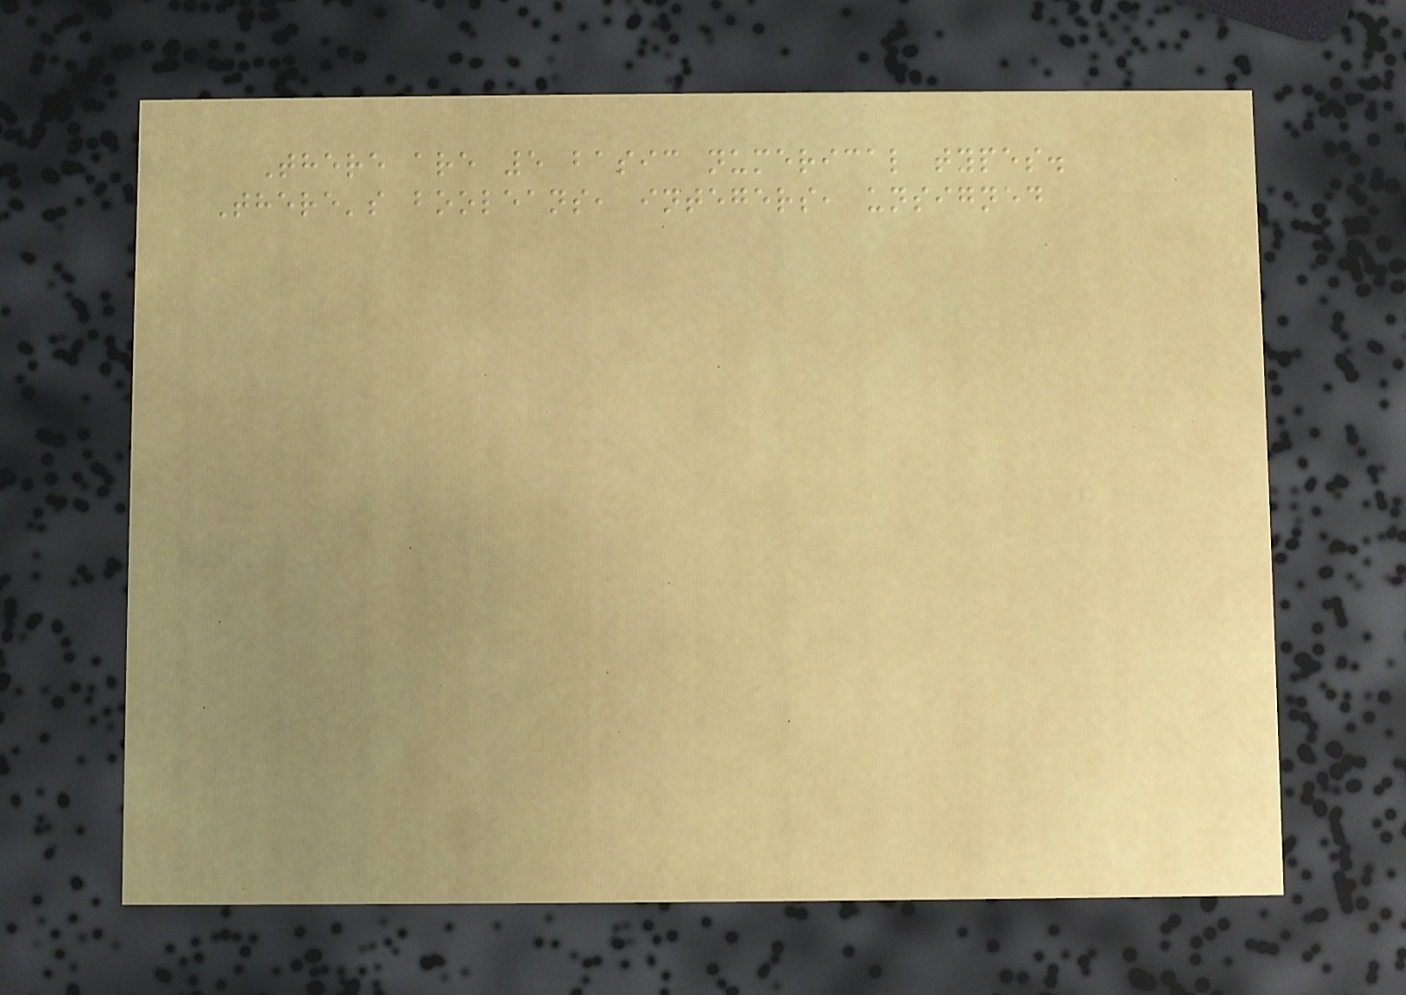There are 5 basic numerical types.
There's booleans, integers, unsigned
